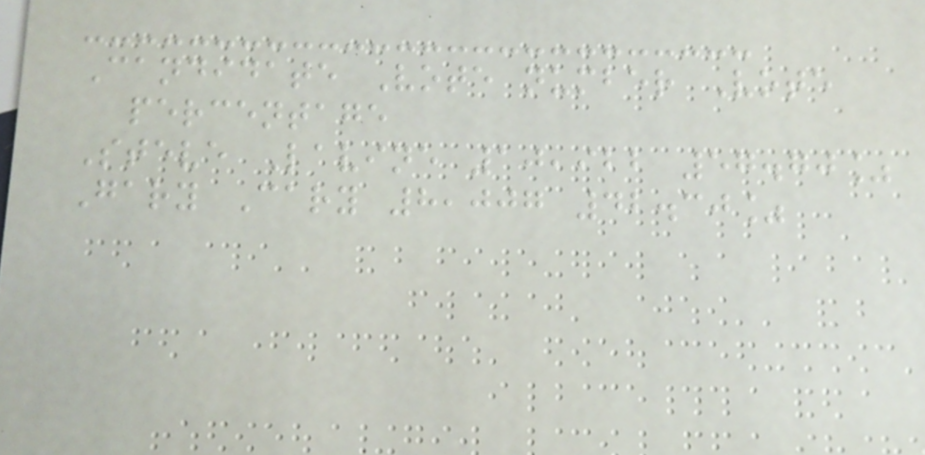Candidate Vote number Vote
percentage
Steve Lavine 10,922 57.70%
Gary Cary 8,007 42.30%
